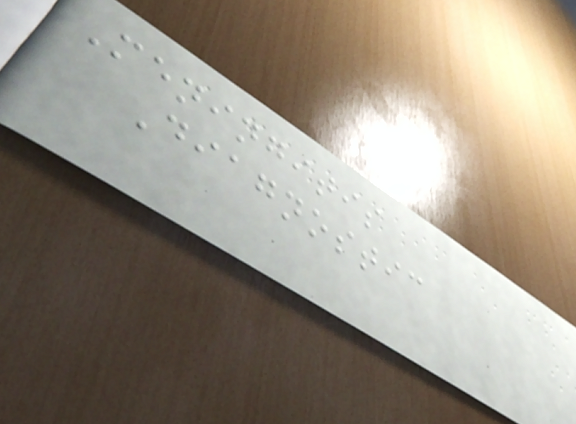Meningitis
Diagnostic
